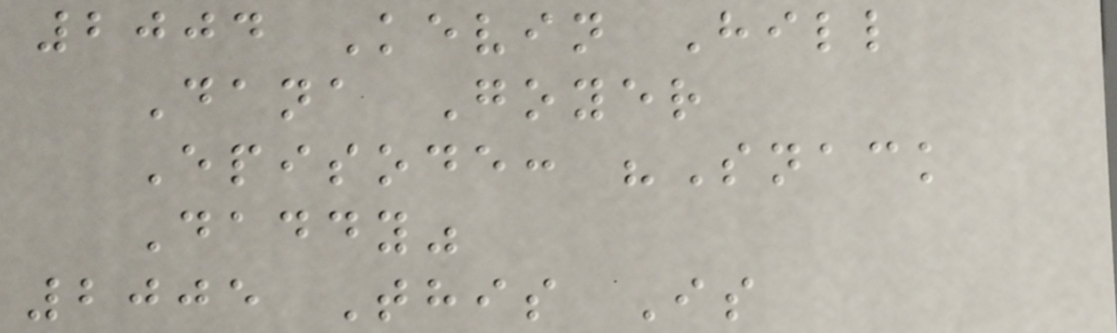2004 Kevin Hill
Dana Goyer
Episode: "Snack
Daddy"
2005 This Is
